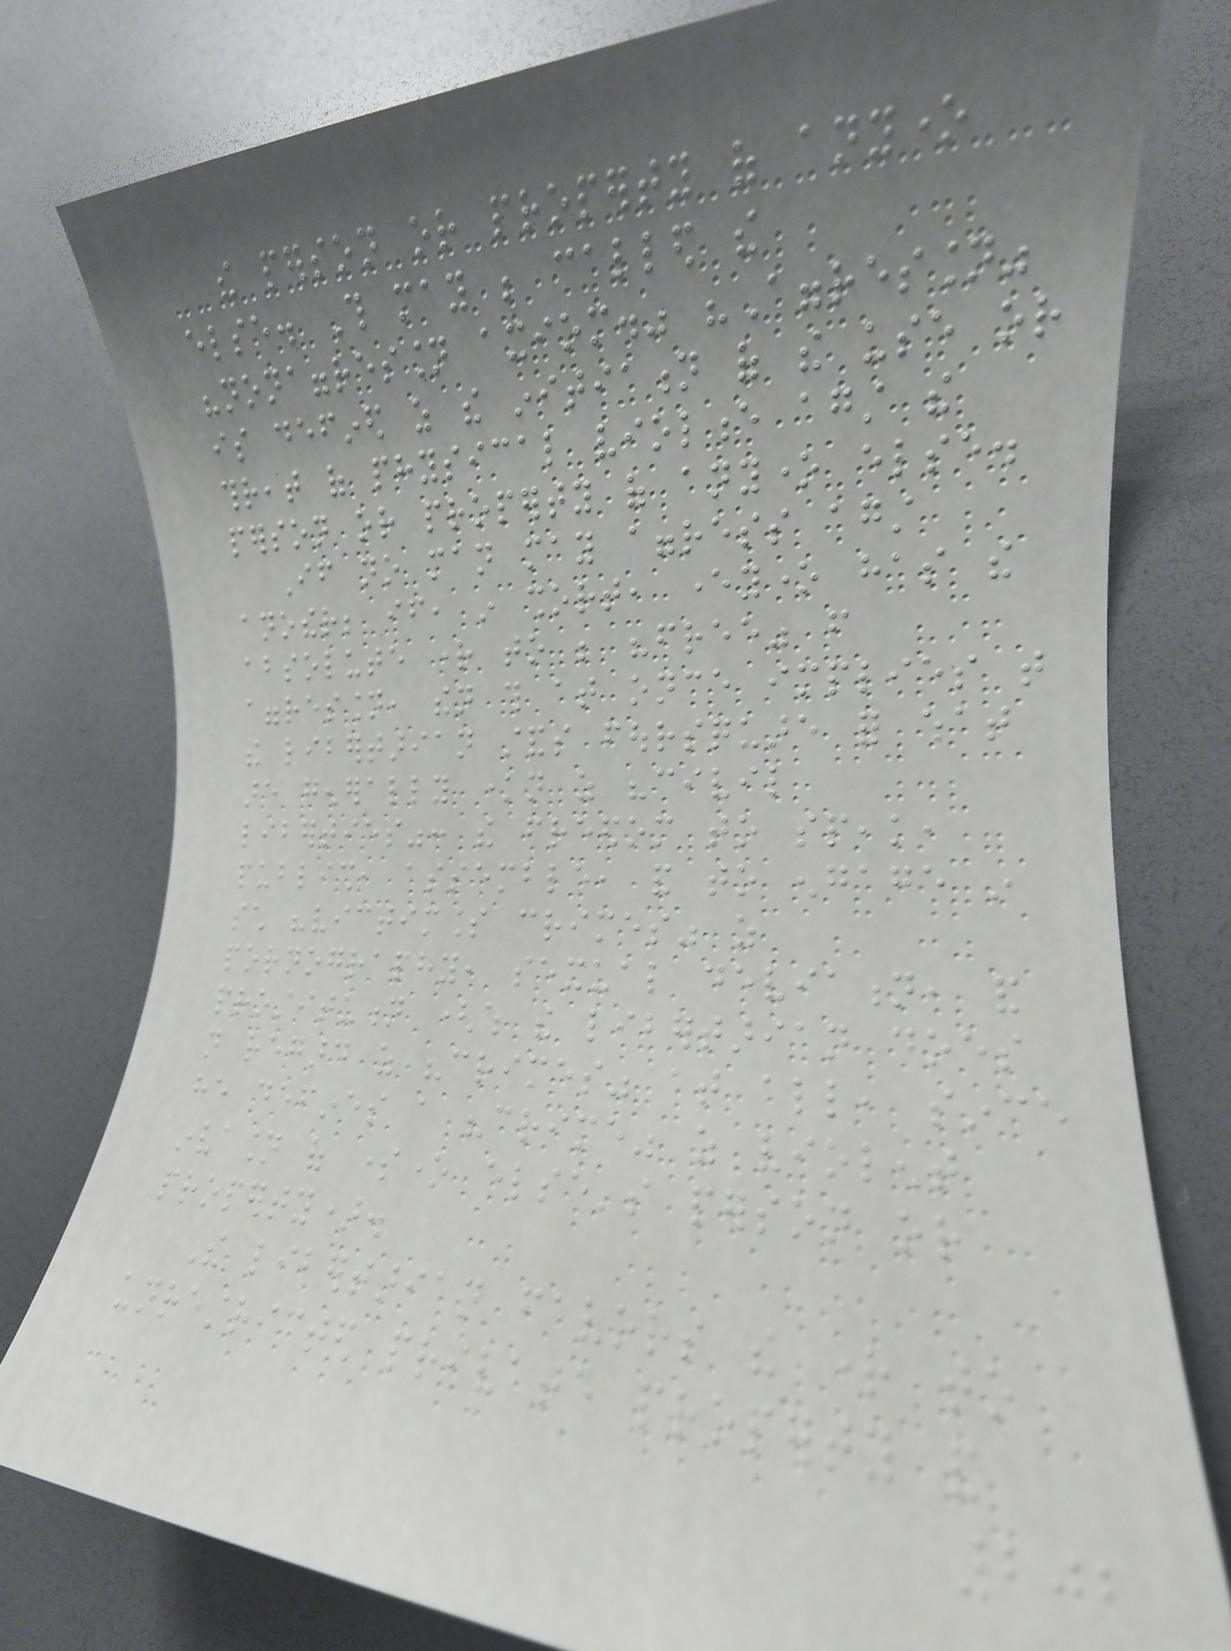the person or property of anyone
else. This may be called the
"nonaggression axiom." "Aggression"
is defined as the initiation of the use or
threat of physical violence against the
person or property of anyone else.
If no man may aggress against
another; if, in short, everyone has the
absolute right to be "free" from
aggression, then this at once implies that
the libertarian stands foursquare for what
are generally known as "civil
liberties": the freedom to speak,
publish, assemble, and to engage in
such "victimless crimes" as
pornography, sexual deviation, and
prostitution (which the libertarian does
not regard as "crimes" at all, since
he defines a "crime" as violent
invasion of someone else's person or
property).
The libertarian favors the right to
unrestricted private property and
202
